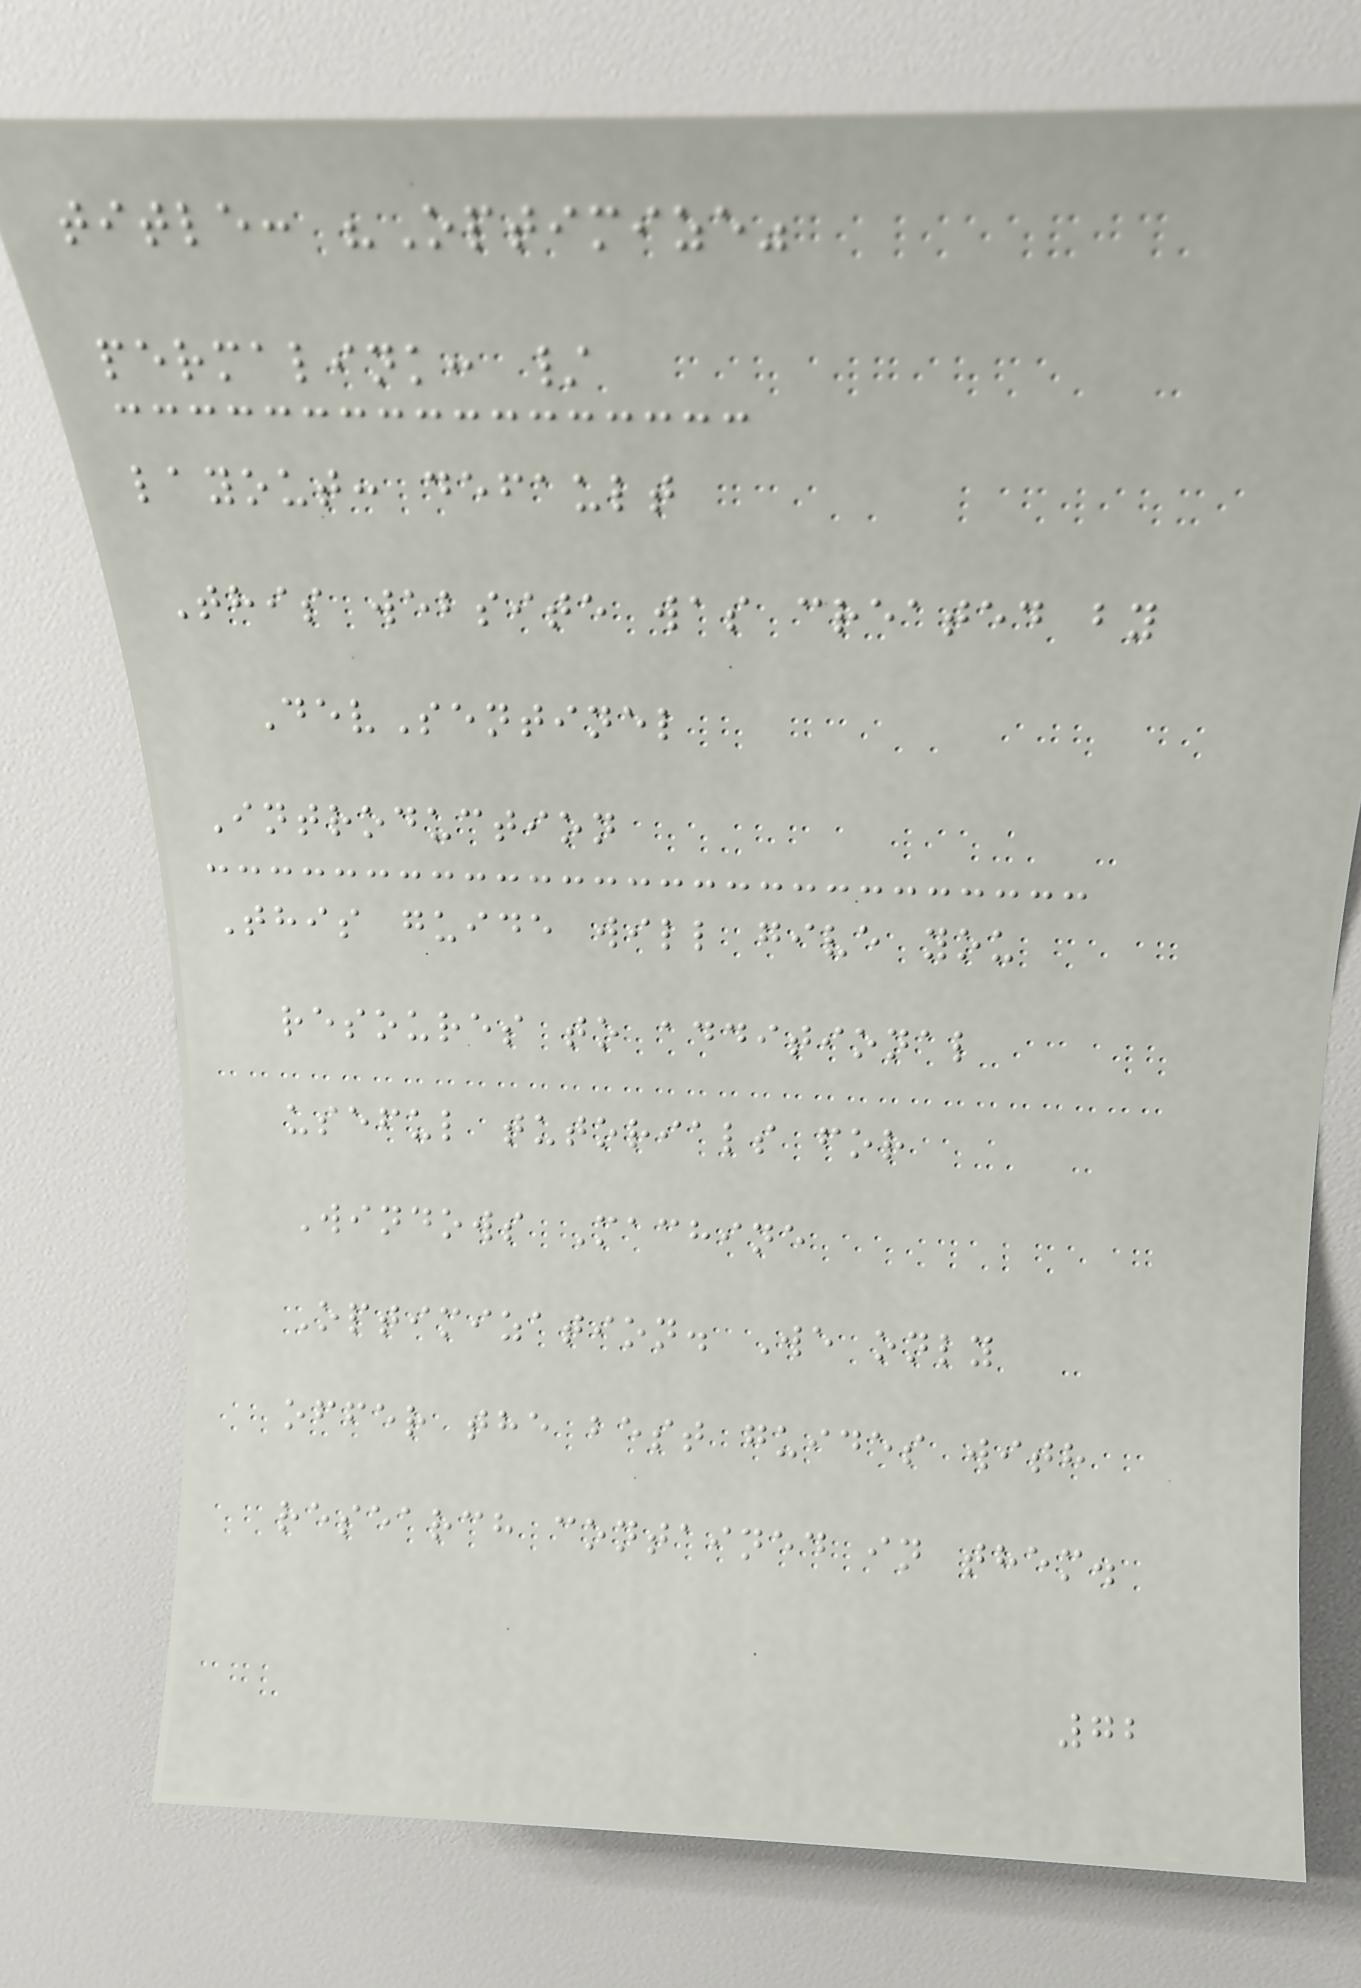title: "Optimize"
permalink: /
layout: default
This website was created by
DevSentinel
Introduction
This guide will give you
resoures to additional
useful tutorials for
Windows Machine
Optimization. We only
offer the best guides with
research contained in them.
72
